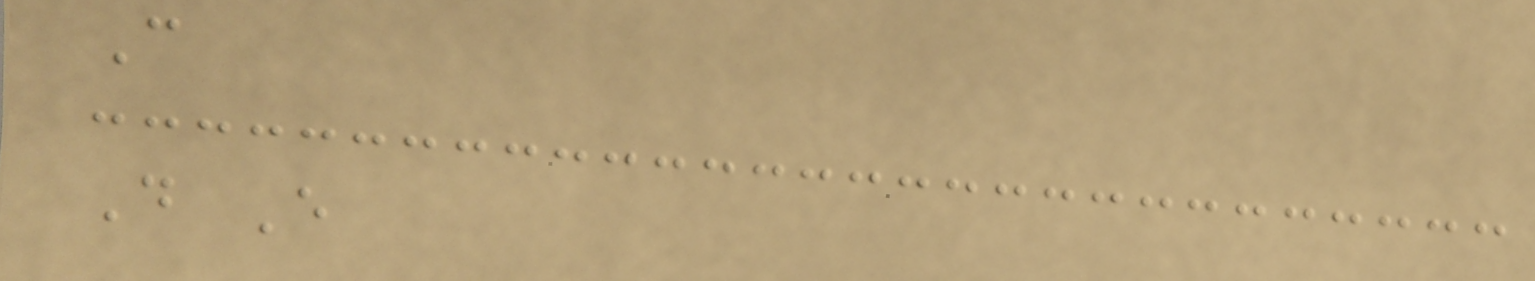C
D E
